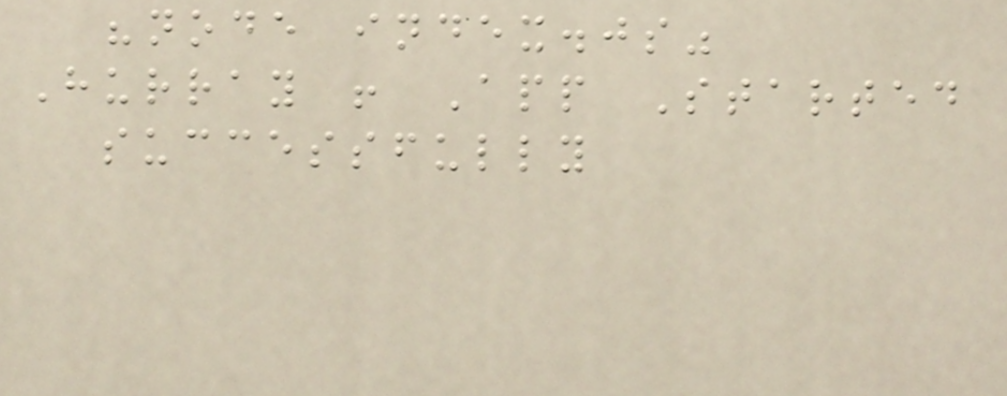"node index.js"
Hurray ! App Started
successfully
